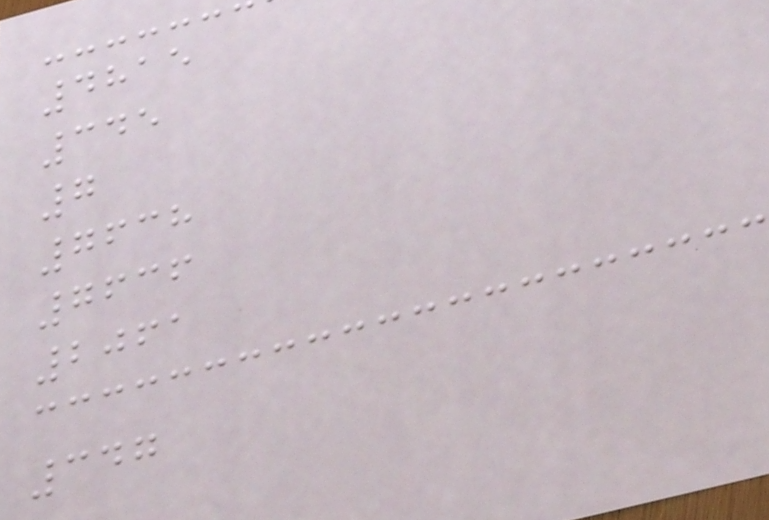4815
345
7
7638
7636
2061
347
